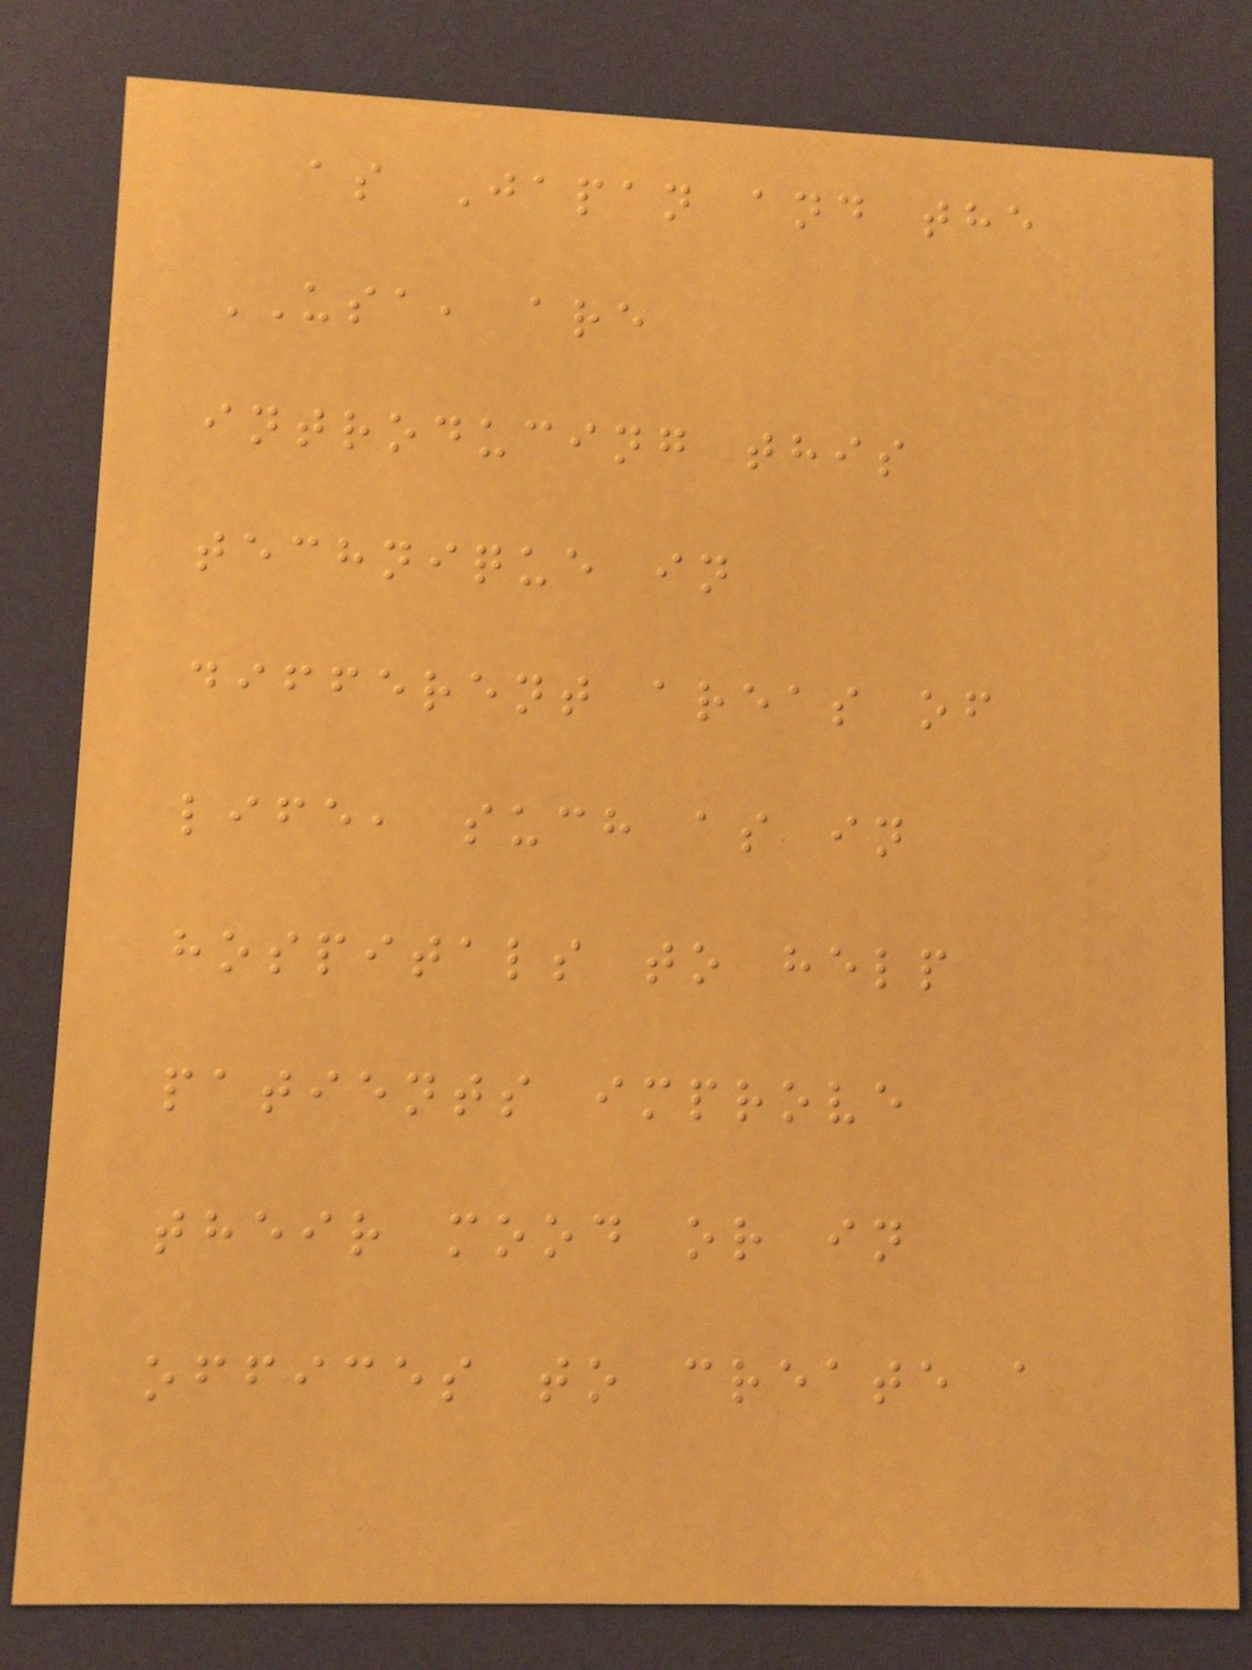as Japan and the
USA, are
introducing this
technique in
different areas of
life, such as in
hospitals to help
patients improve
their mood or in
offices to create a
